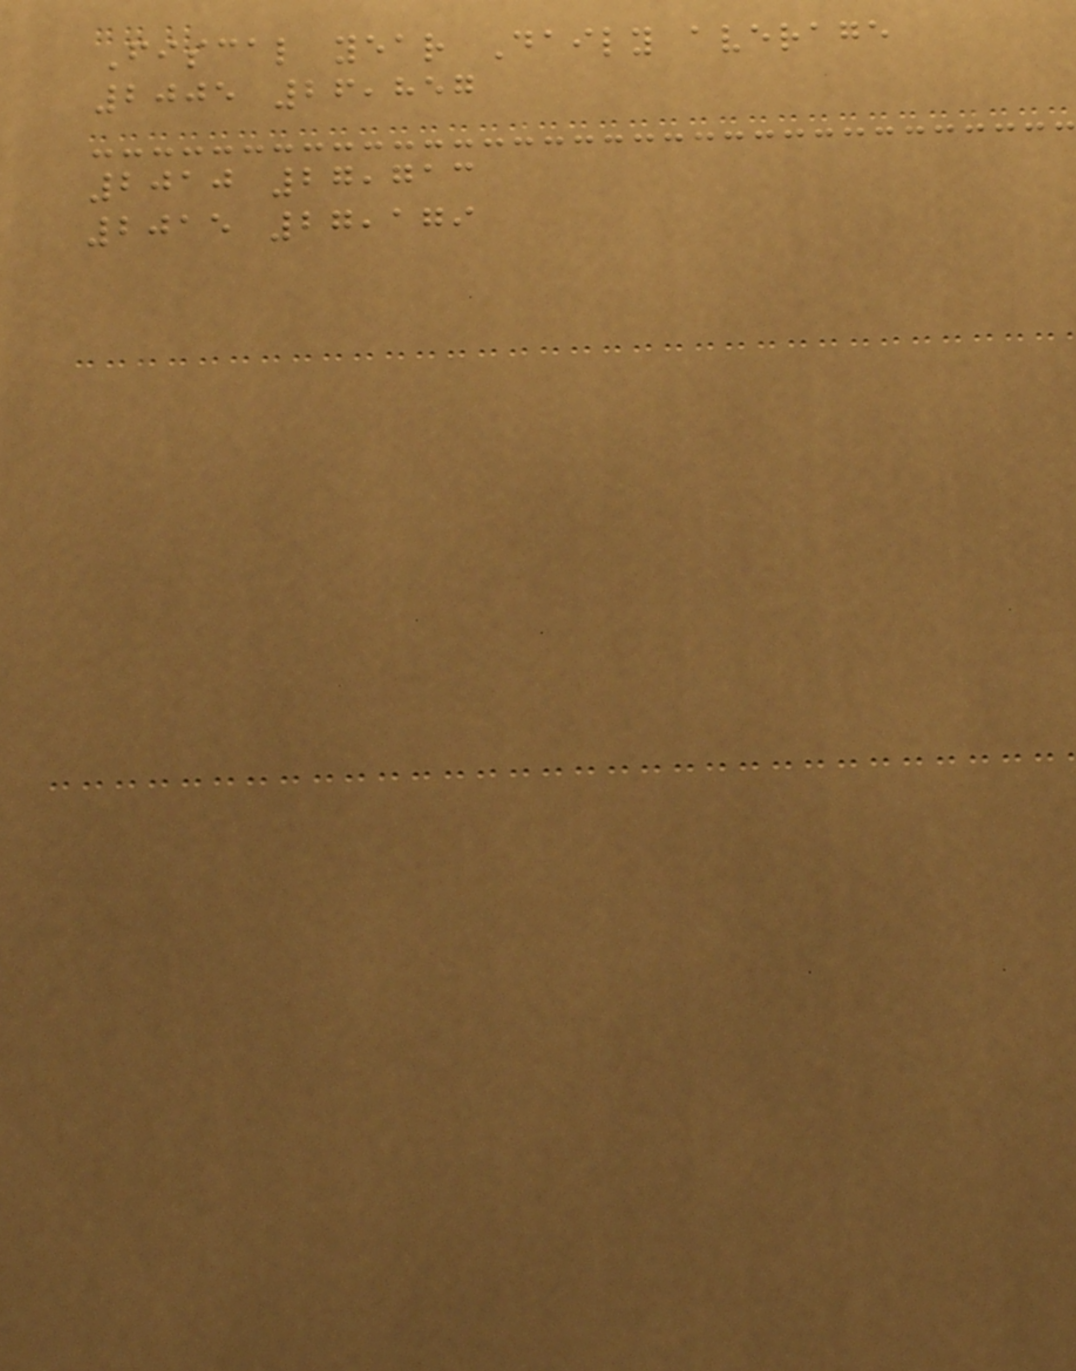Fiscal year Daily average
2005 26,857
2010 27,713
2015 27,179
